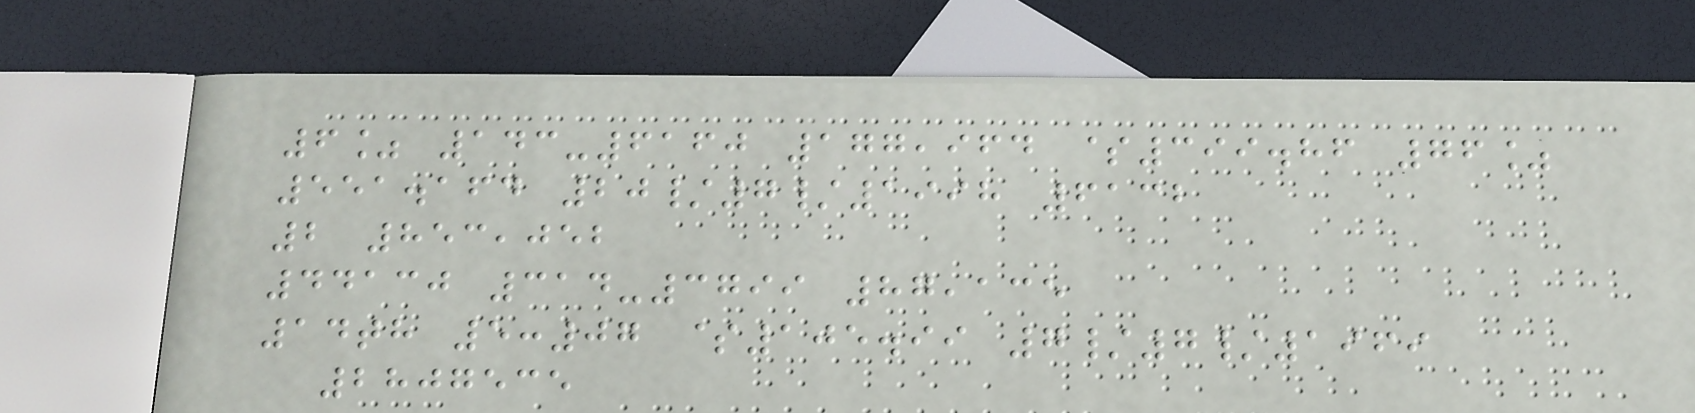6% 143-6160 177,964 $399.86 76%
551.164 20/7/1998 6132
2 853,052
44130 314-3799 87,135
14th 5:07 $105.99 7/7/1969
2807535
